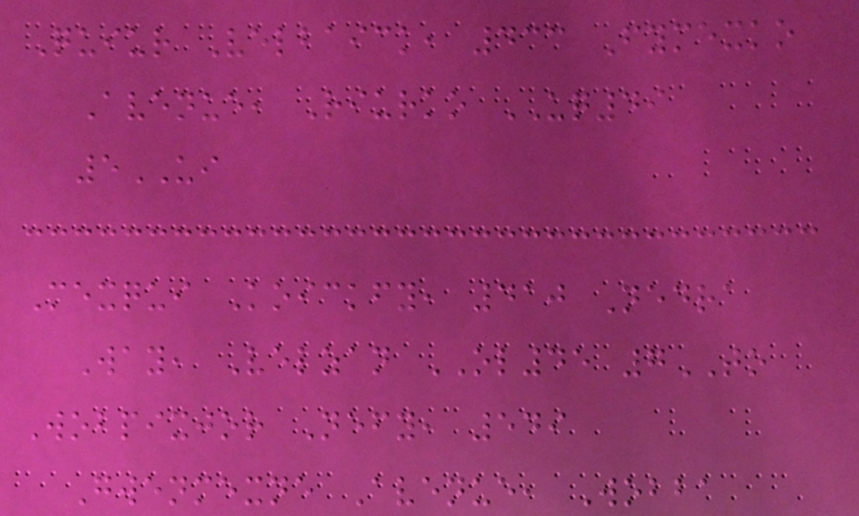Quiur Velbaick, 433 Fymexko
Avenue, Riurko UQ49
5UI
Mexqui Koickfy, 410 Nedra
Way, Velzan OL45 7TO
Wobpixjor Nefy, 549
Gwenmexne Avenue, Wobba
